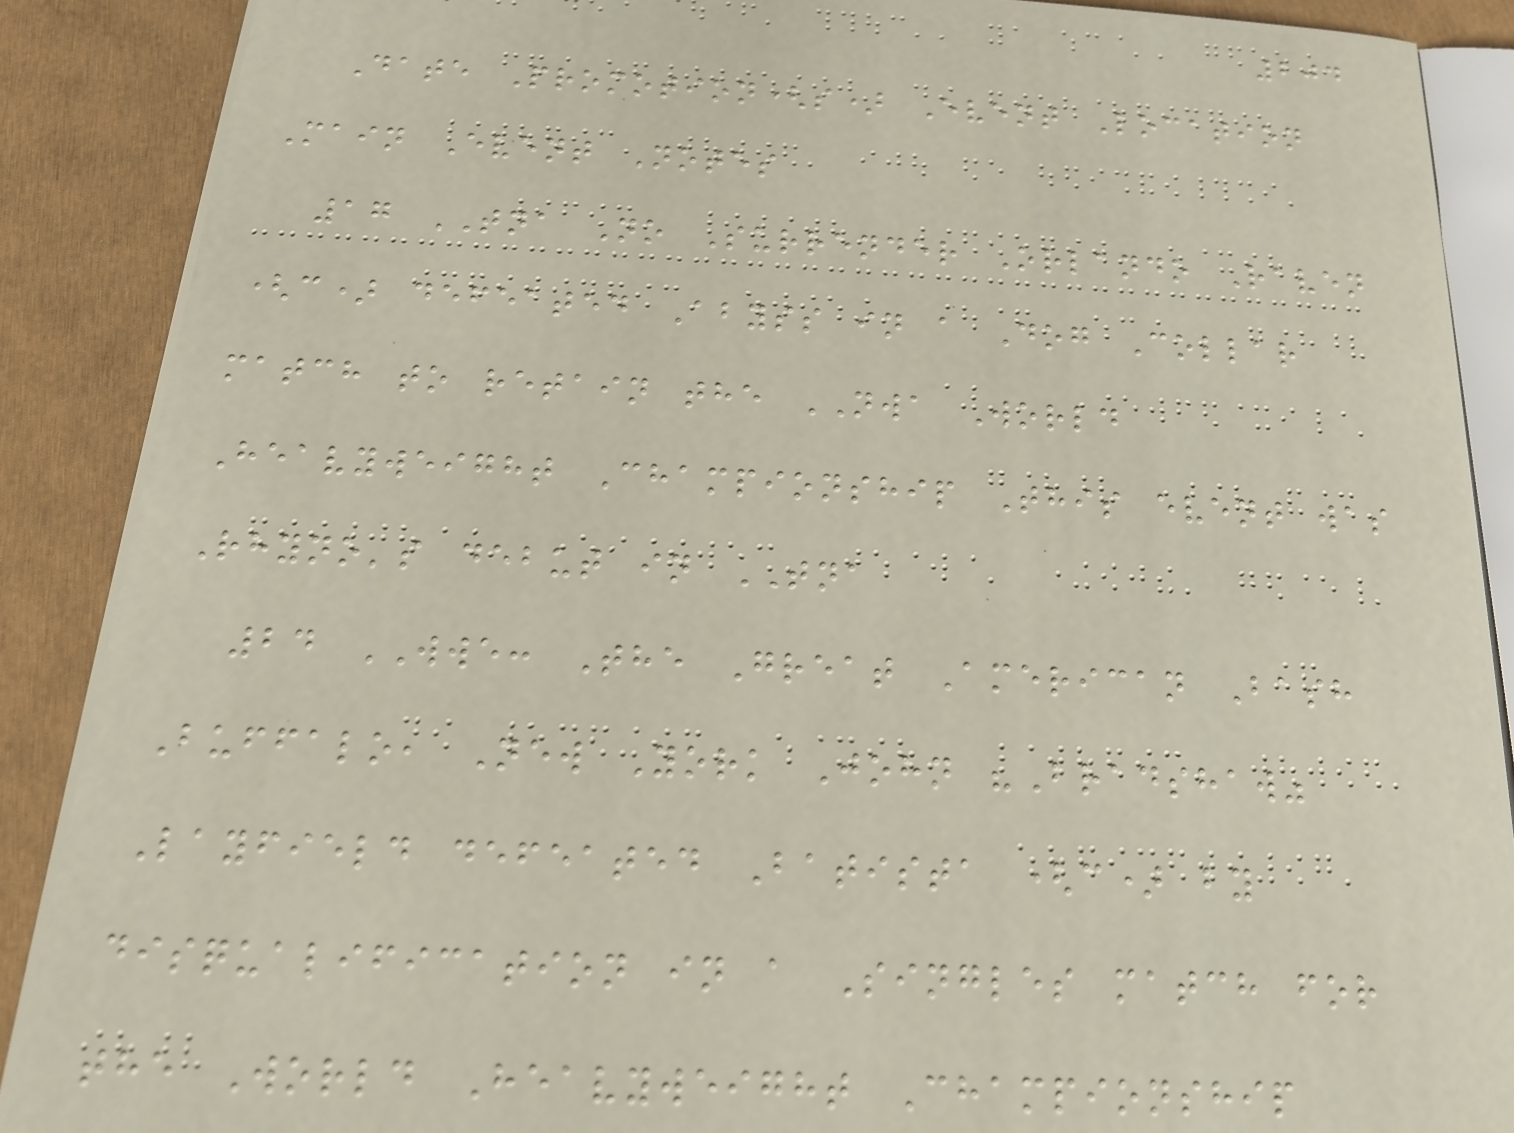204
Date Promotion(s) Event Location
Main Event Notes
17 TNA No Surrender Orlando Raven
(c) defeated Abyss in a Dog Collar
match to retain the NWA World
Heavyweight Championship This event was
Rhyno's debut in TNA
24 WWE: The Great American Bash
Buffalo, New York John "Bradshaw"
Layfield defeated Batista (c) by
disqualification in a Singles match for
the World Heavyweight Championship
